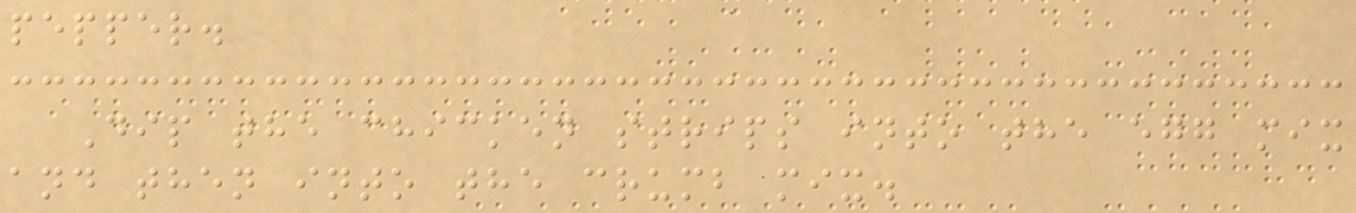pepper.
Dip the chicken strips into the egg mix
and then into the crumb mix.
